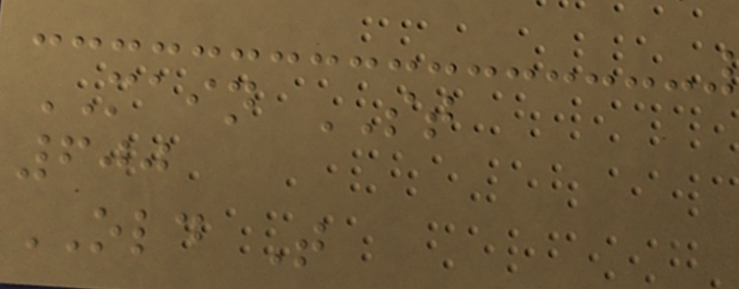MAIN ST
600
OLD T
